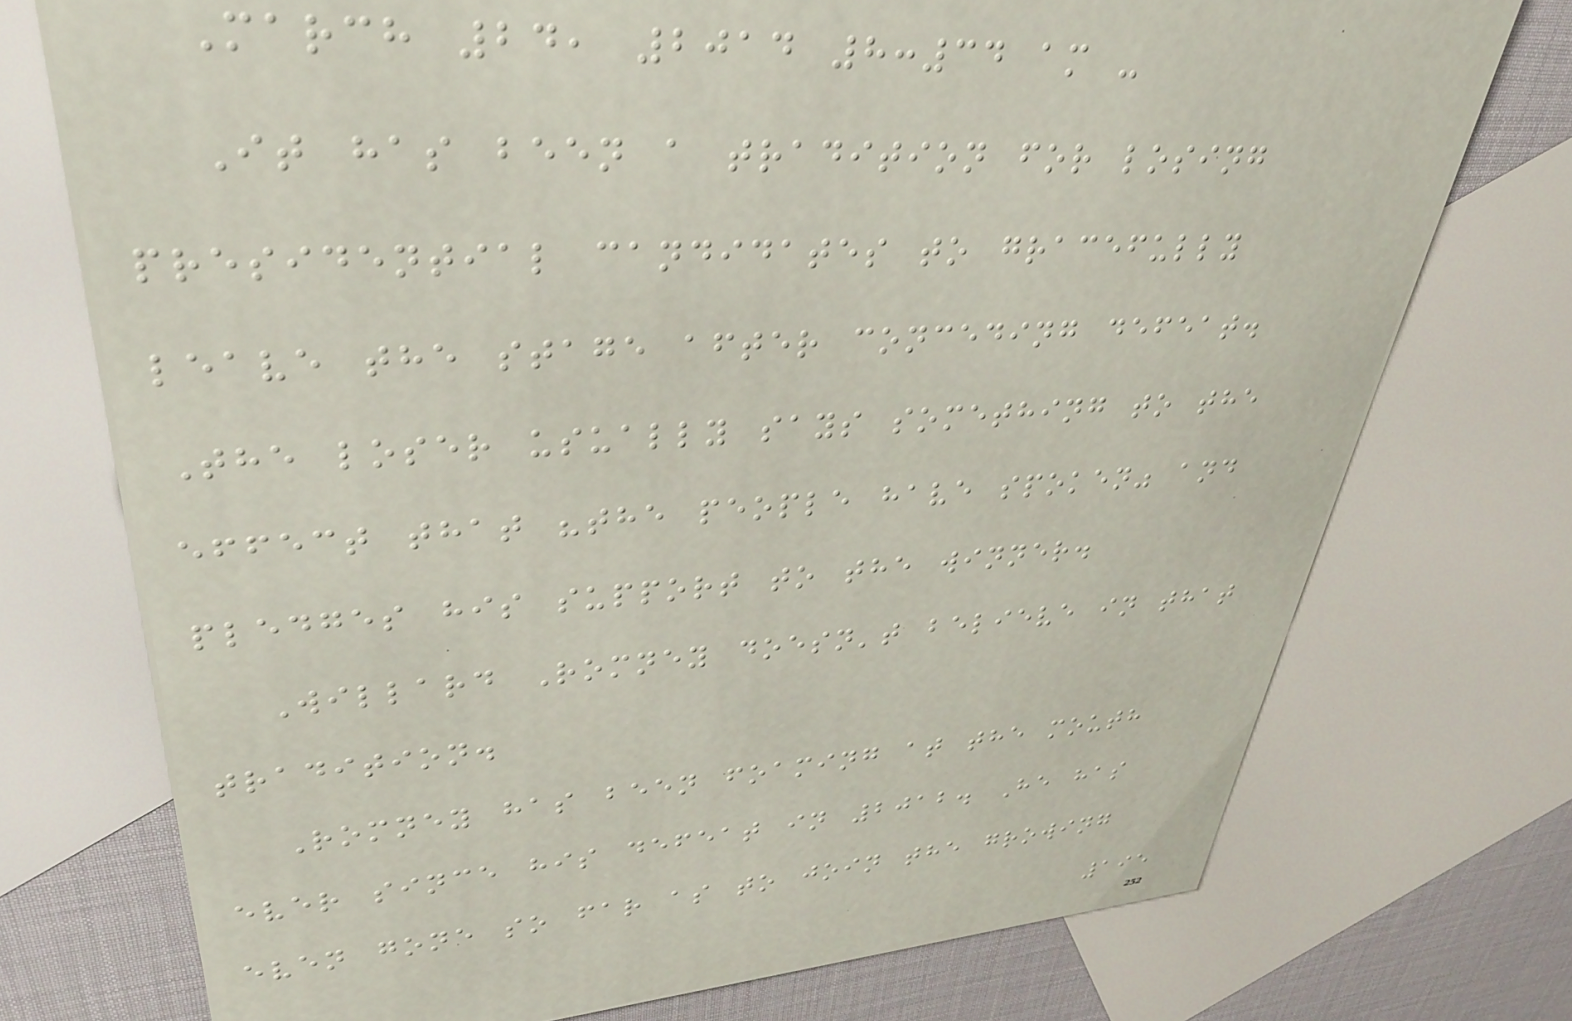March 24, 2014 8:34 am -
It has been a tradition for losing
presidential candidates to gracefully
leave the stage after conceding defeat.
The loser usually says something to the
effect that "the people have spoken" and
pledges his support to the winner.
Willard Romney doesn't believe in that
tradition.
Romney has been foaming at the mouth
ever since his defeat in 2012. He has
even gone so far as to join the growing
195
